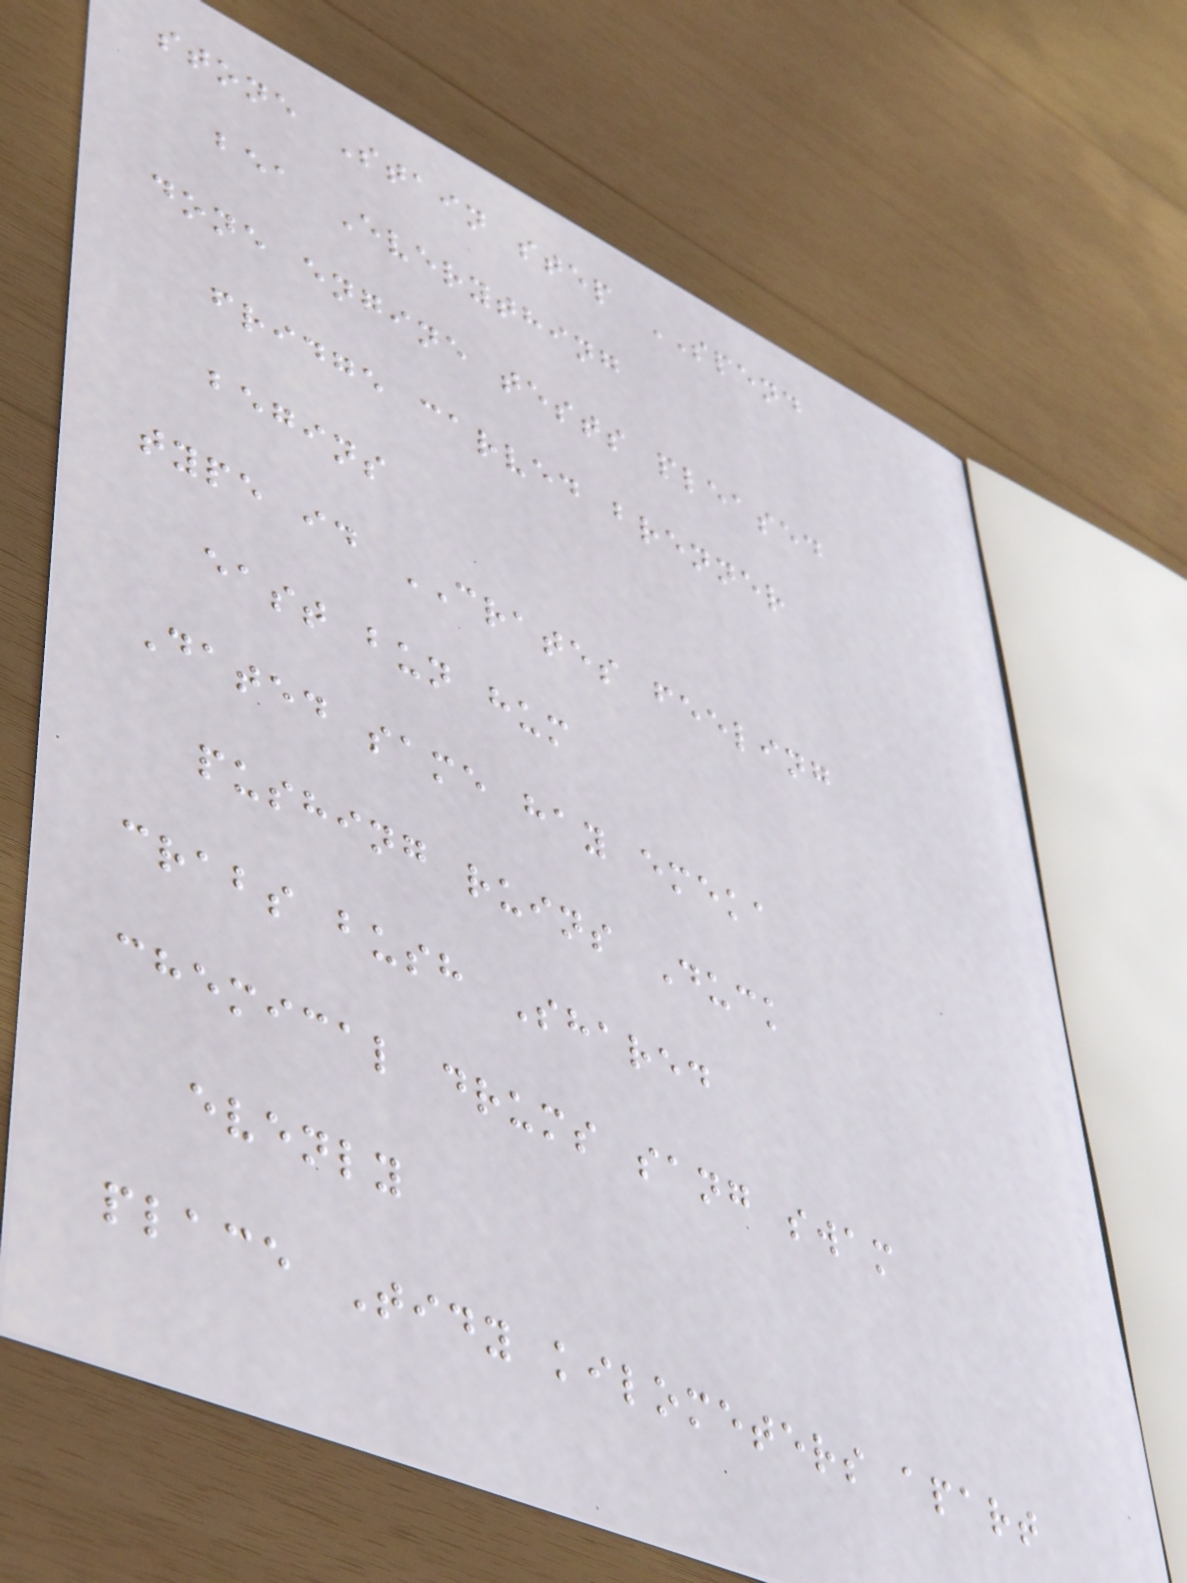stone Stain step SPEND
bea Everything
done engine tests pleased
fridge carved brenner
begins
type id CRATES feeling
east bun hum
Dated same hay emeka
pushing ruins Duck
crabs bush Shared
chemical drums sang swam
evenly
place Tidy kilometers apart
